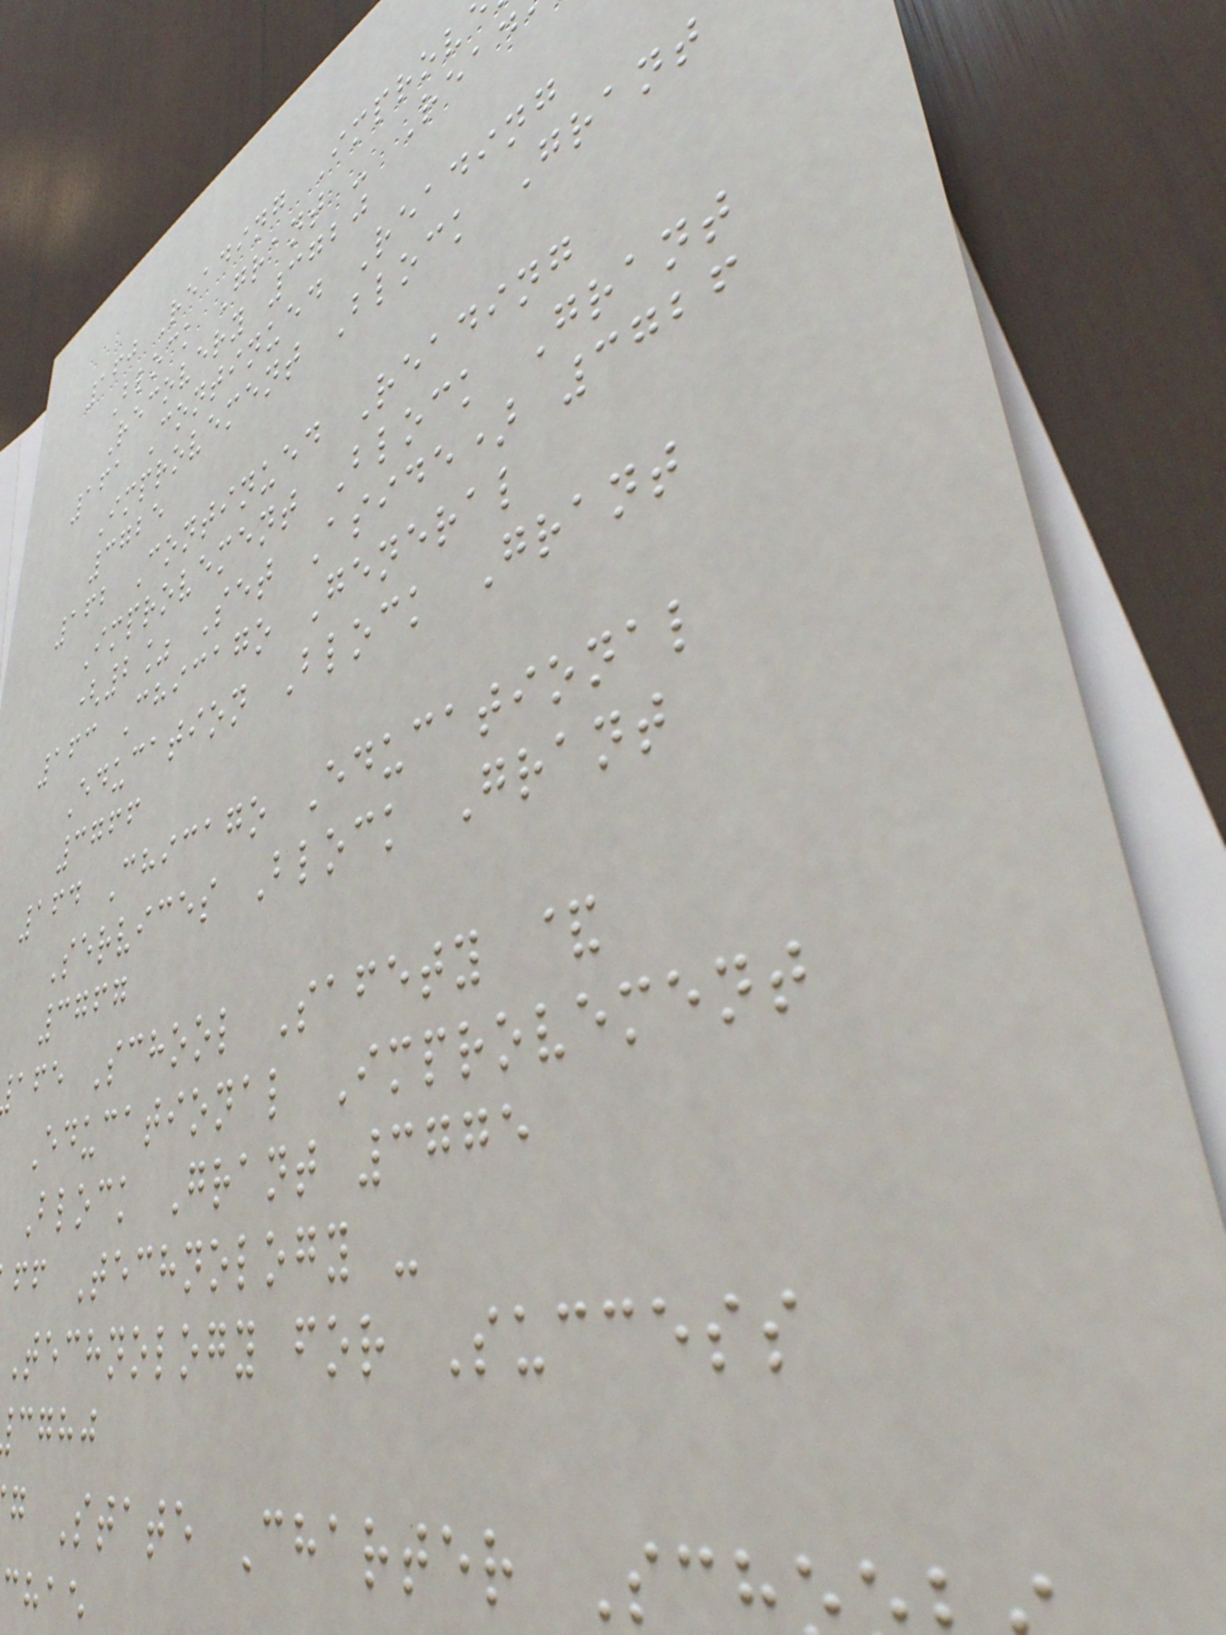160 Reading Improv
Block Grant - Read
Recovery 3720
161 Continued Reading
Improvement Block Grant
3725
162 Continued Reading
Improvement Block Grant
(2% Set Aside) 3726
163 Chicago General
Education Block Grant
3766
164 Chicago Educational
Services Block Grant
3767
afe School Safety &
Educational Improvement
Block Grant 3775
ff Technology -
Technology for Success
cghj
g State Charter Sc
